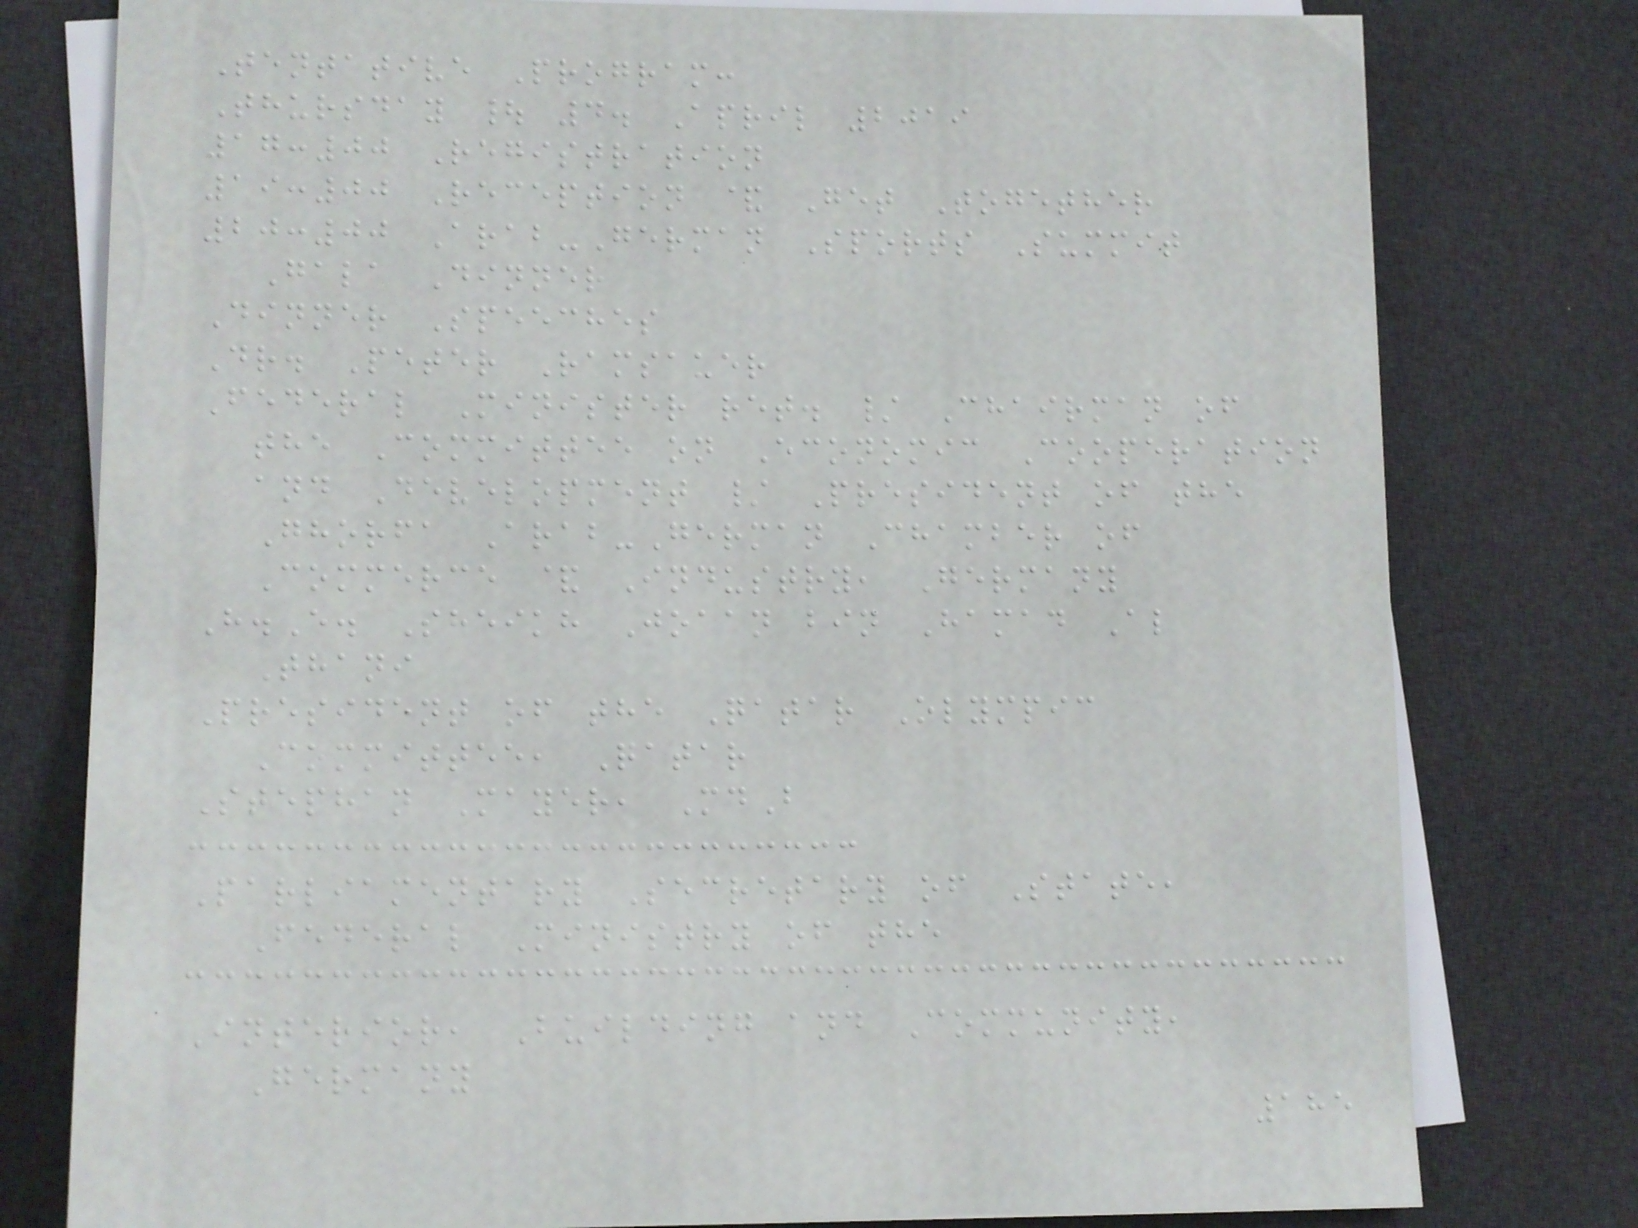Tentative Program:
Thursday | 4. April 2019
17:00 Registration
19:00 Reception & Get Together
20:00 Arab-German Sports Summit
Gala Dinner
Dinner Speeches
Dr. Peter Ramsauer
Federal Minister ret. / Chairman of
the Committee on Economic Cooperation
and Development / President of the
Ghorfa Arab-German Chamber of
Commerce & Industry, Germany
H.E. Sheikh Joaan bin Hamad Al
Thani
President of the Qatar Olympic
Committee, Qatar
Stephan Mayer, MdB
Parliamentary Secretary of State,
Federal Ministry of the
Interior, Building and Community,
Germany
185
